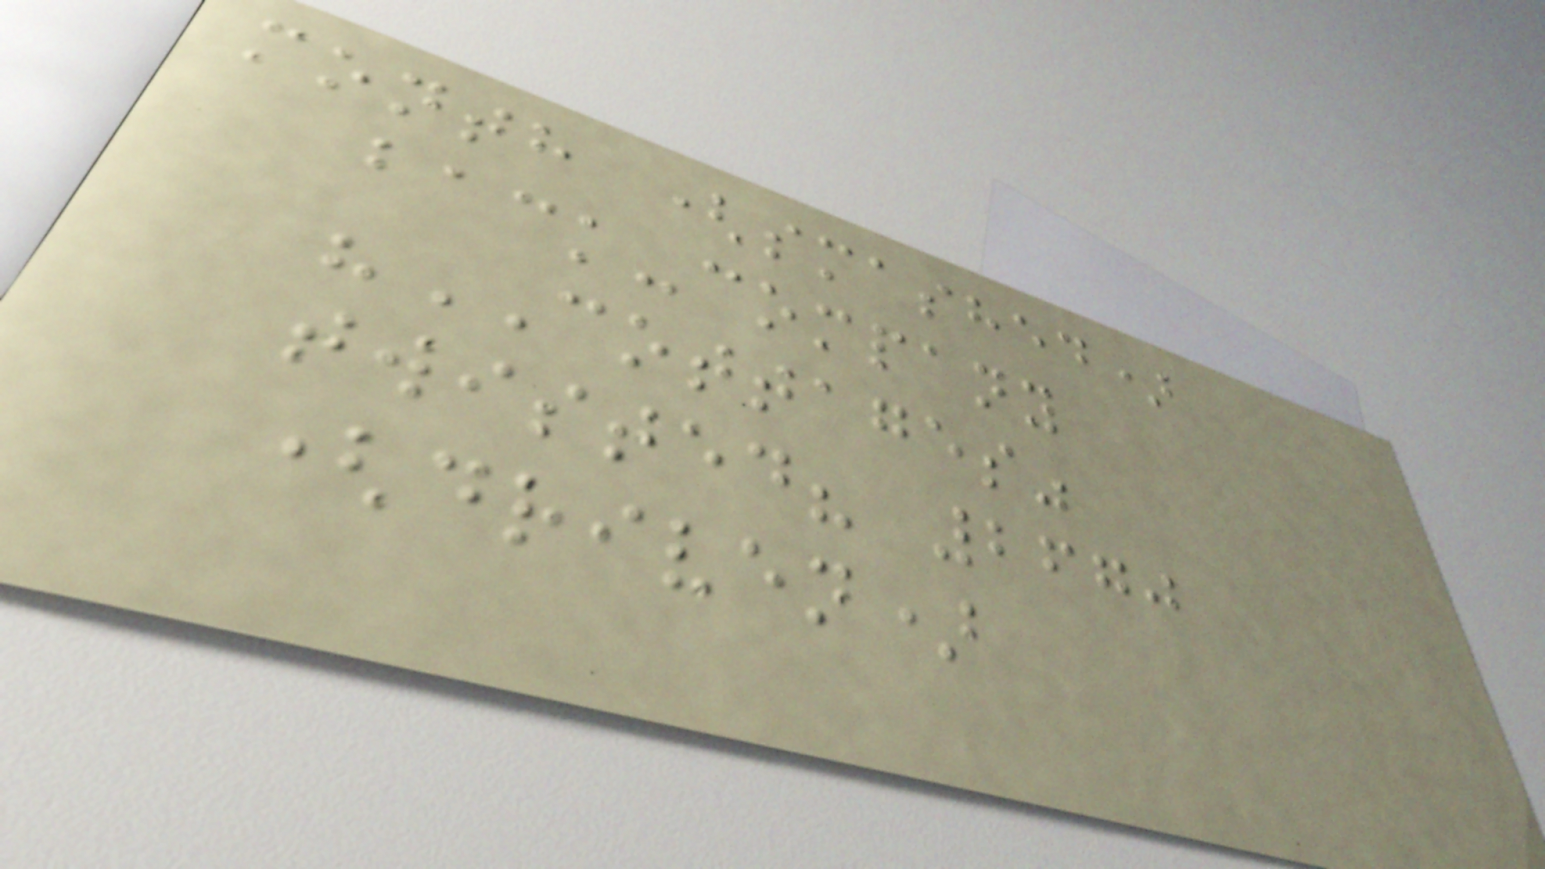month (smashed)
back-company
"COTTAGES"
twisted? 2670
(driven)
